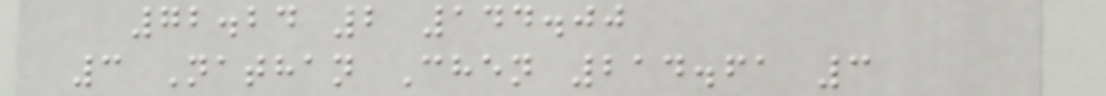72.24 2 144.00
3 Nathan Chen 214.61 3
